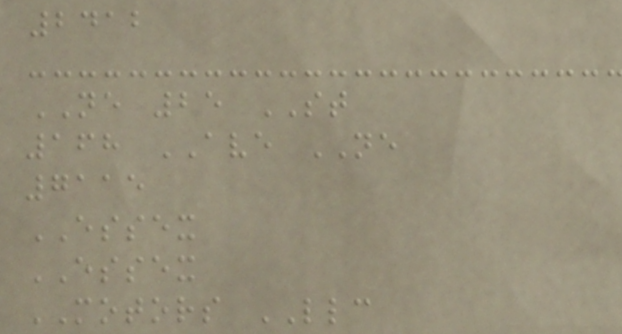2412
NE 25 ST
168 AVE NE
7115
ESSEX
ESSEX
MOTORS LLC
